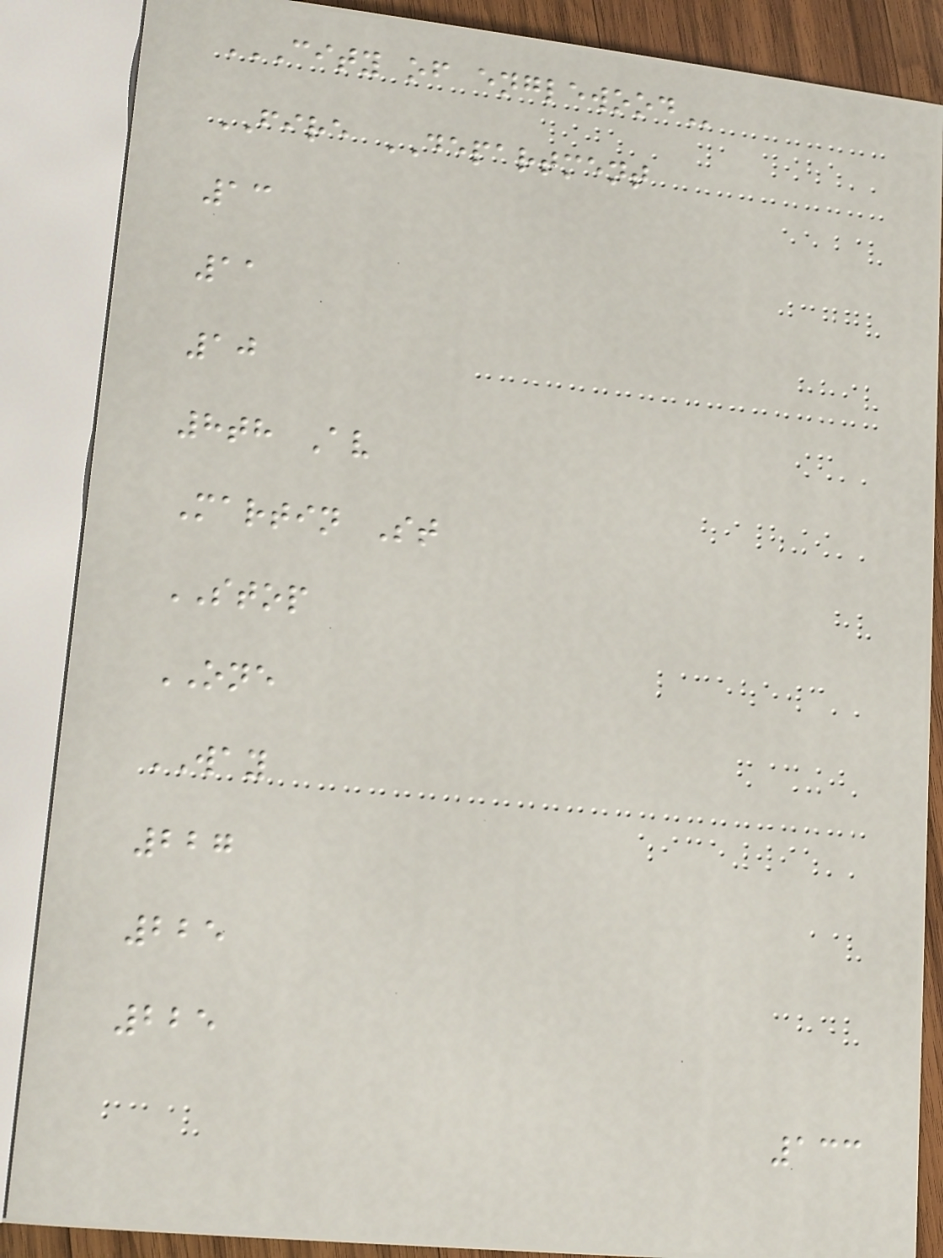CITY OF ENGLEWOOD
FIRE DEPARTMENT
13
11
10
8th Av
Martin St
STOP
ONE
WAY
227
225
225
133
